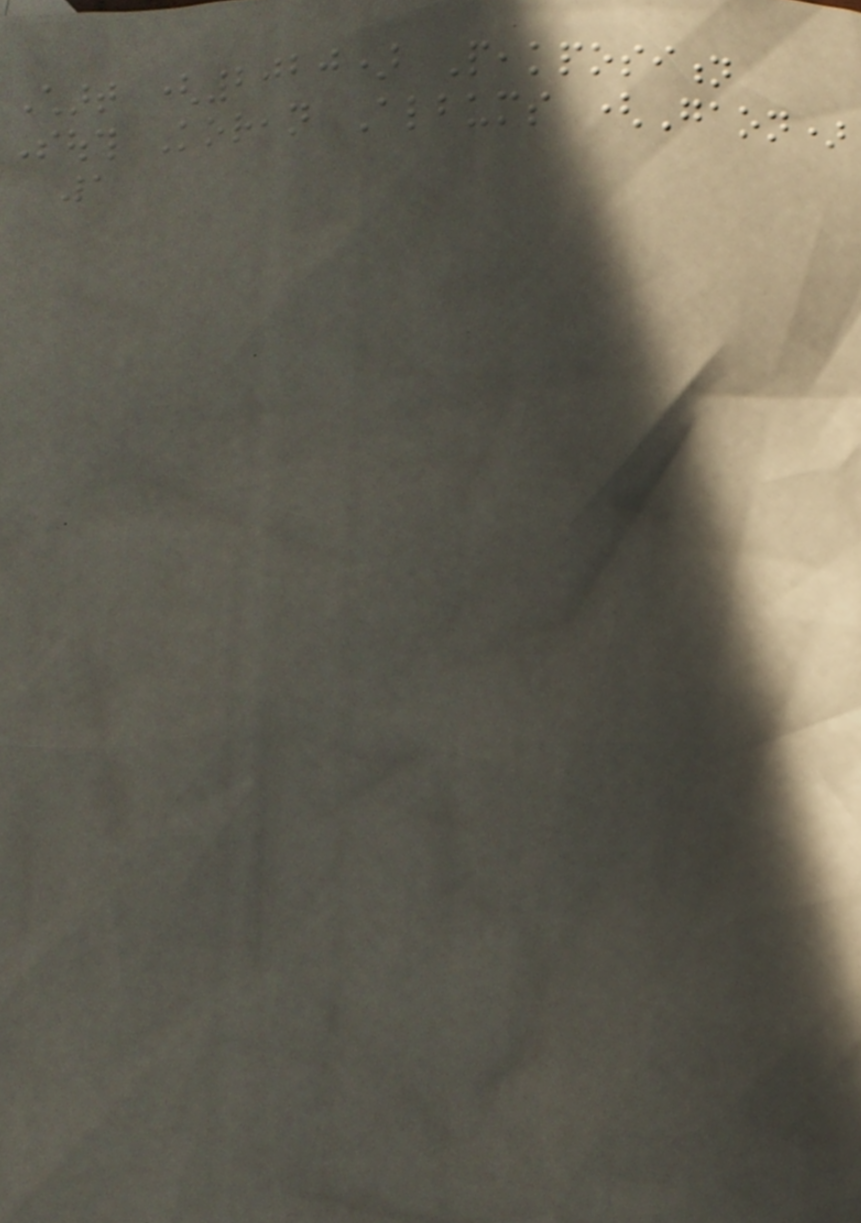Chart (2020) Peakposition
South Korean Albums (Gaon)
1
